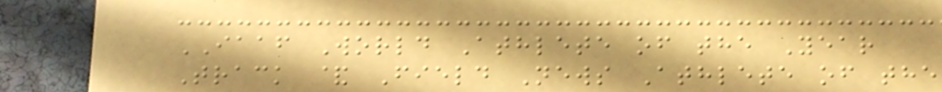IAAF World Athlete of the Year
Track & Field News Athlete of the
